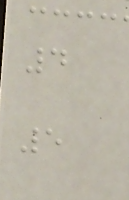4
5
